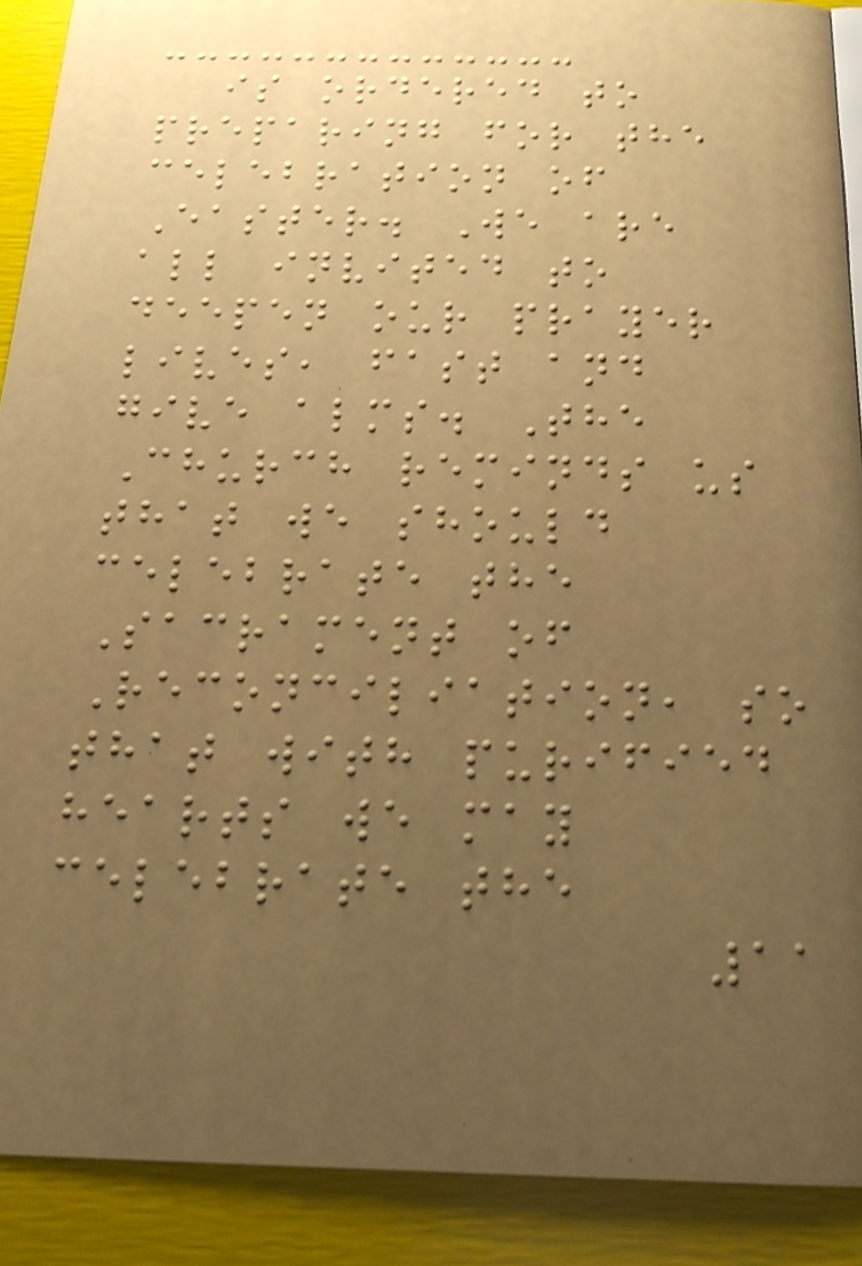is ordered to
preparing for the
celebration of
Easter. We are
all invited to
deepen our prayer
lives, fast and
give alms. The
Church reminds us
that we should
celebrate the
Sacrament of
Reconciliation, so
that with purified
hearts we may
celebrate the
11
